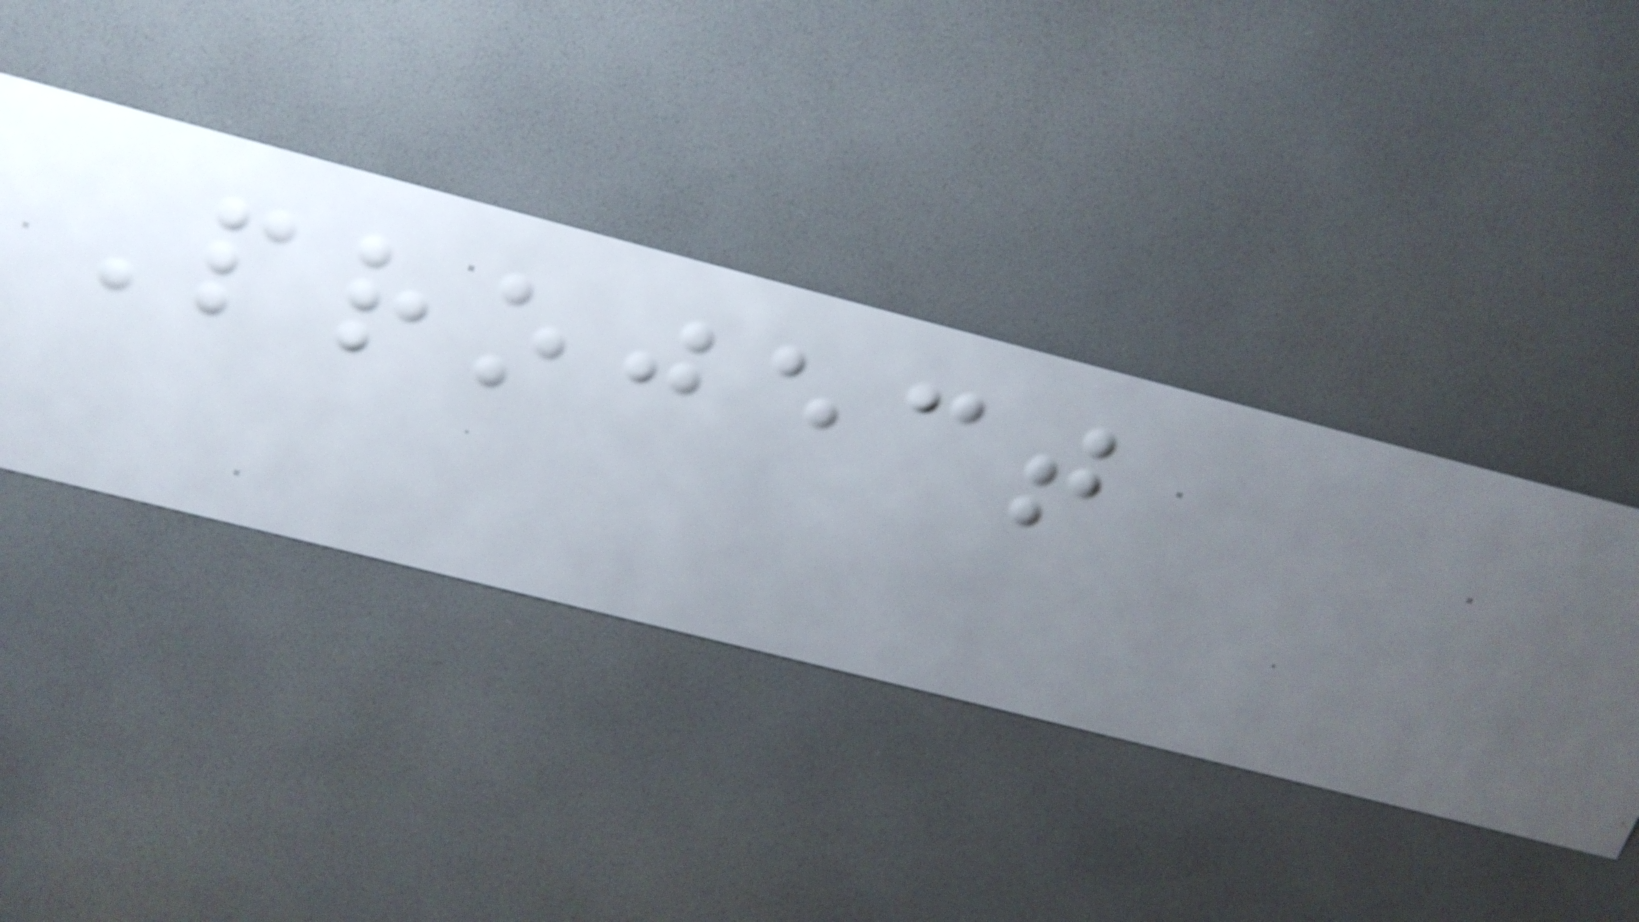Project
